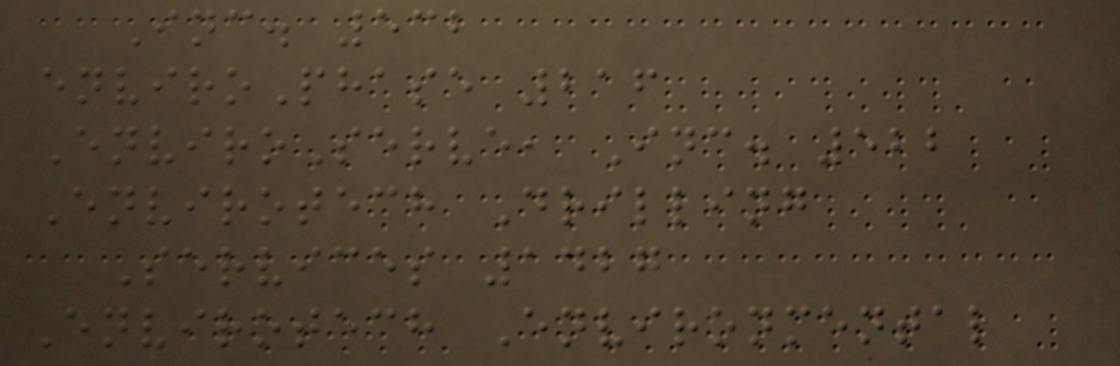Inc. 532
enviroPhase 216
EnviroServe, Inc. 522
Envirotech Drilling
Services 1427
Envirotech Environmental
